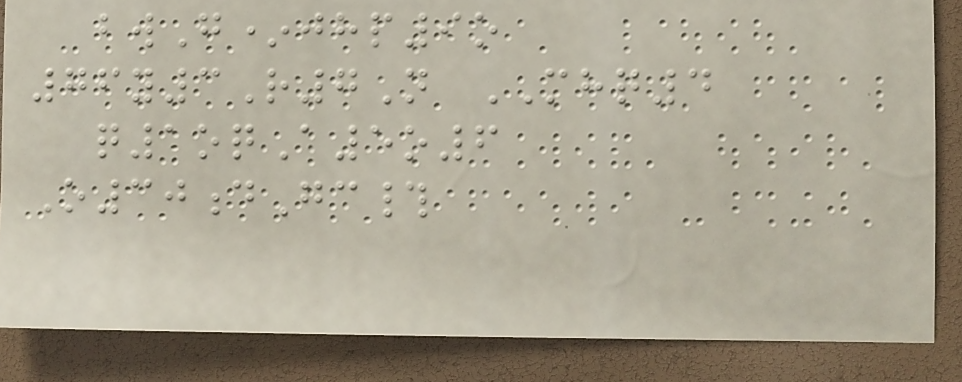bwG*jhp9o
76y3R7N MHQ4
q1oqA5o6
O30dGc#
